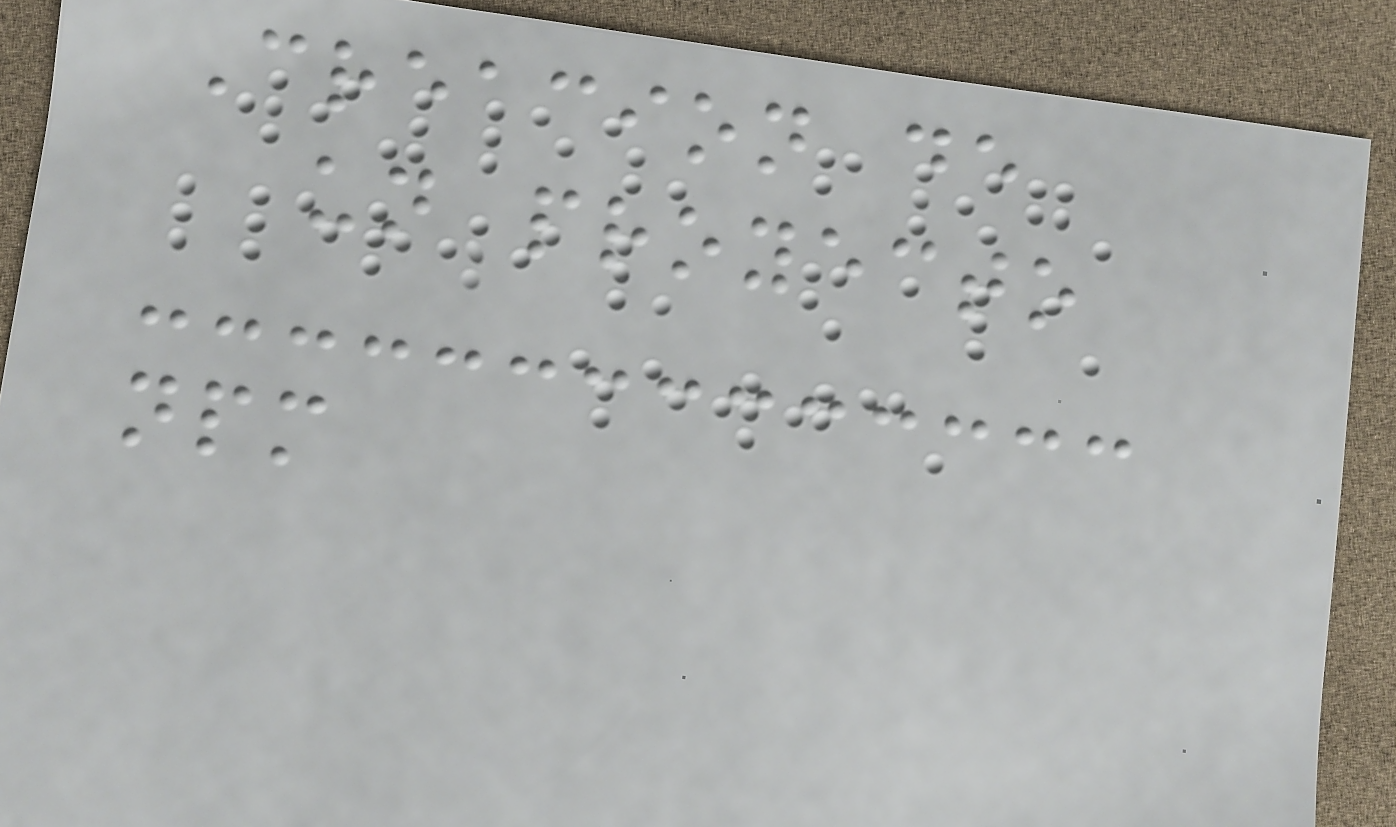Creacion de
un proyecto
npm
